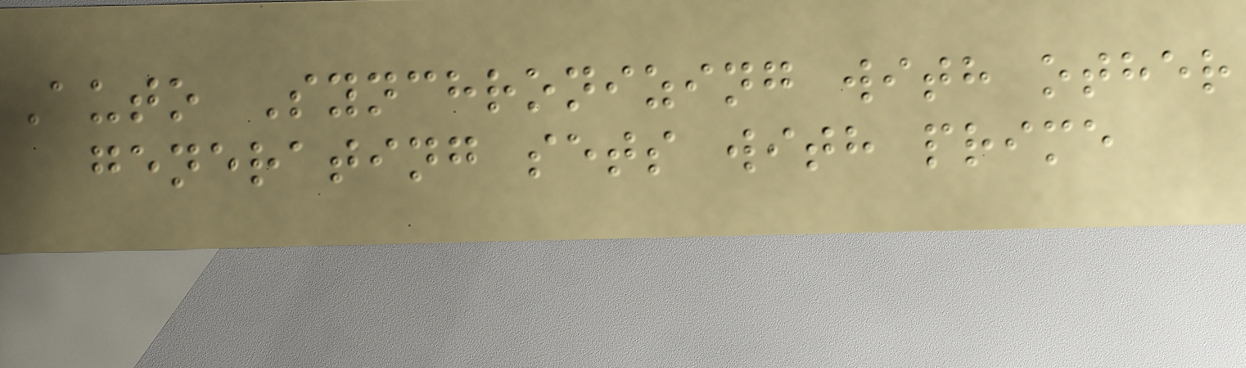Auto Synchronizing with other
generating sets with prime
